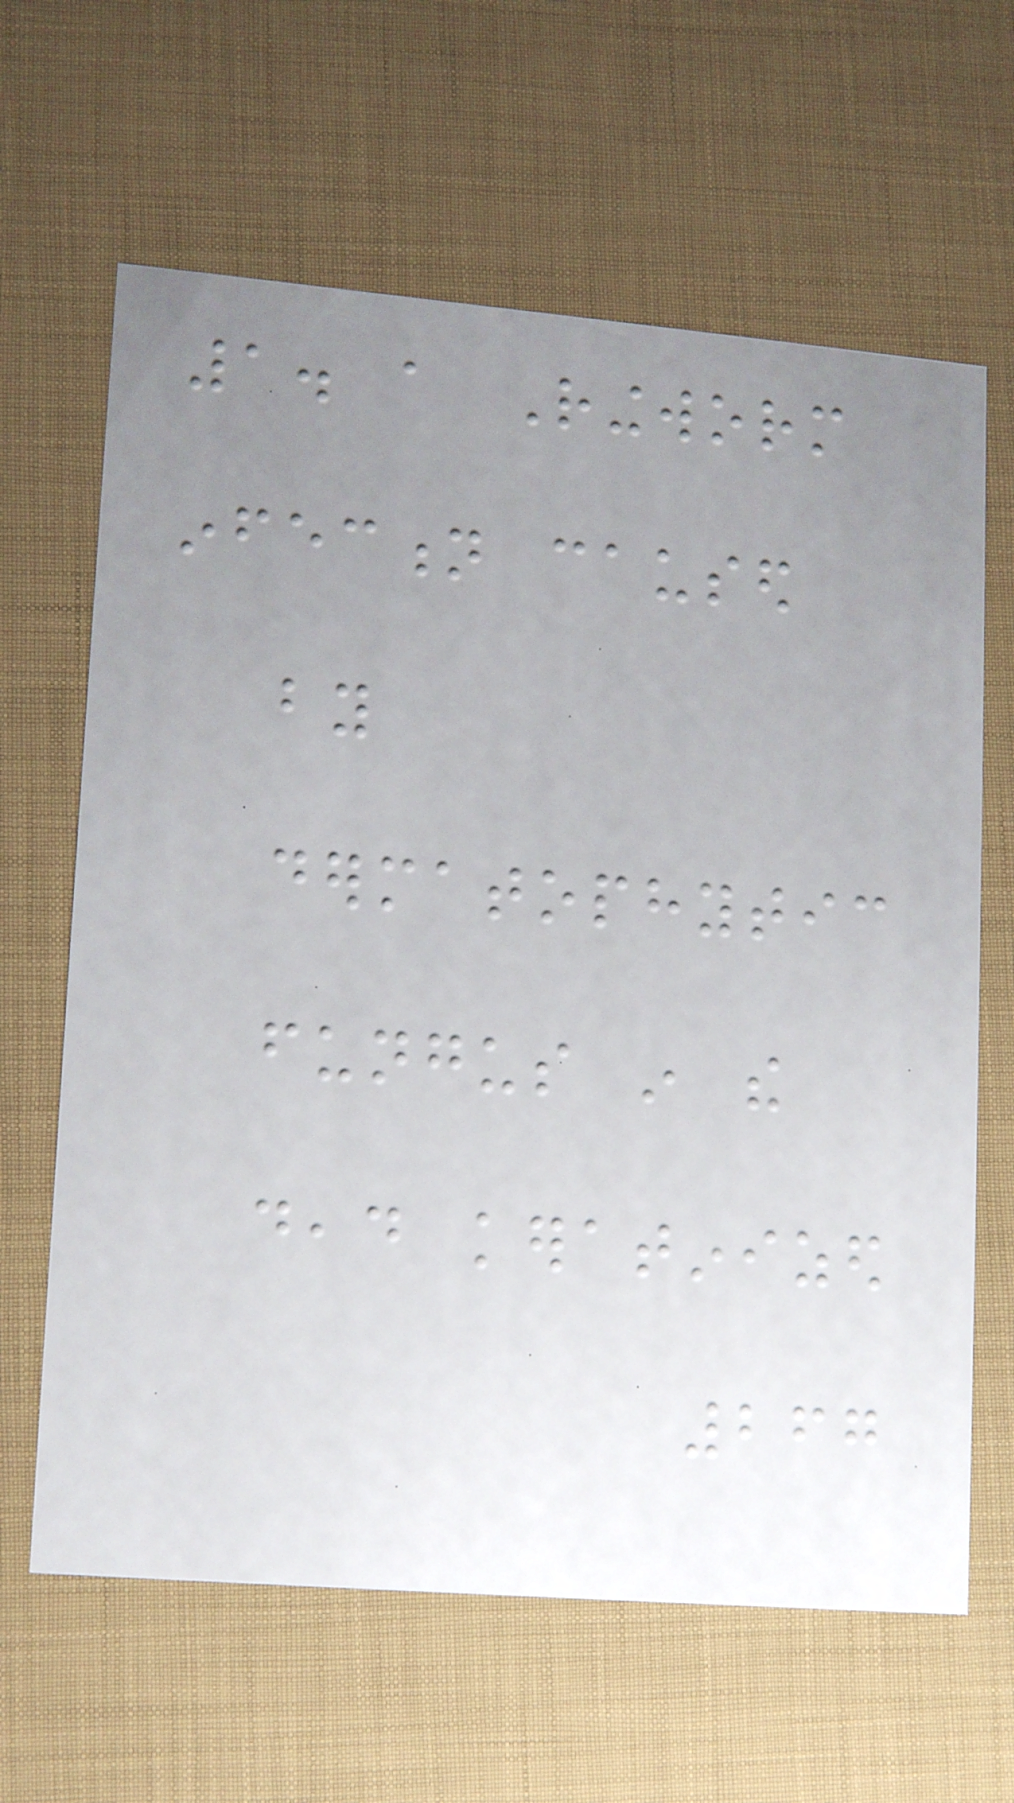1. a Ringworm
infection caused
by
dermatophytic
fungus in the
dead keratinized
267
